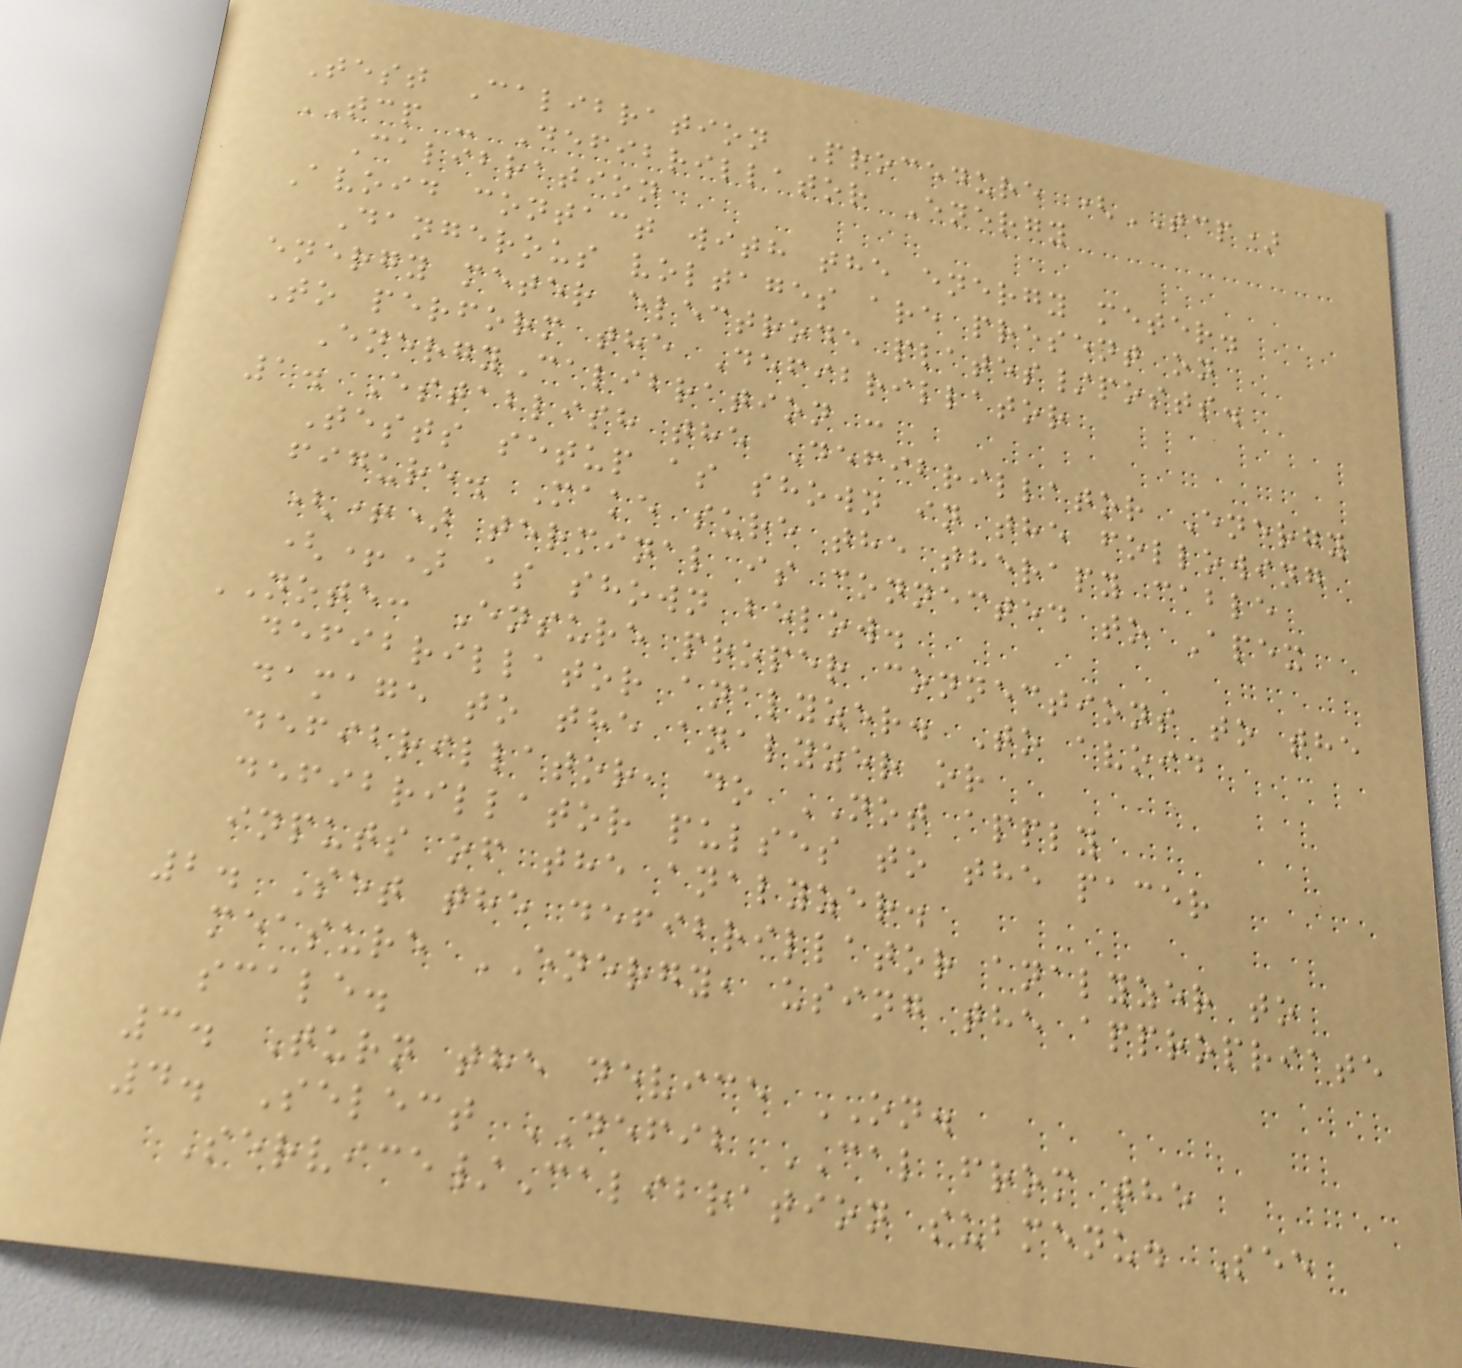Test Calibration Procedure (TCP)
TCP - Defibrillator Energy
Calibration
Avoid contact with the energy meter.
Dangerous voltages are present on
energy meter electrode plates/posts.
To perform the Defibrillator
EnergyCalibration :
1. Establish the Defibrillator Energy
Tests setup as shown in the following
figure. Make sure the therapy cable
(+) terminal is connected to Apex
(+) as shown below.
NOTE: Ensure proper connections to the
defibrillator analyzer. To avoid
damage to the analyzer or
defibrillator, do NOT apply
defibrillator pulses to the pacer
inputs of the analyzer.
2. Set the defibrillator analyzer to
measure ENERGY, using the appropriate
scale.
3. Turn the device ON.
4. Select DEFIB CAL from the
Service/Calibration submenu. See
